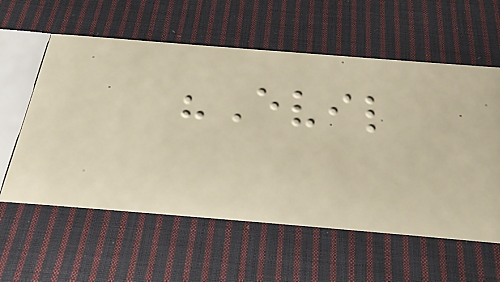"Evil
